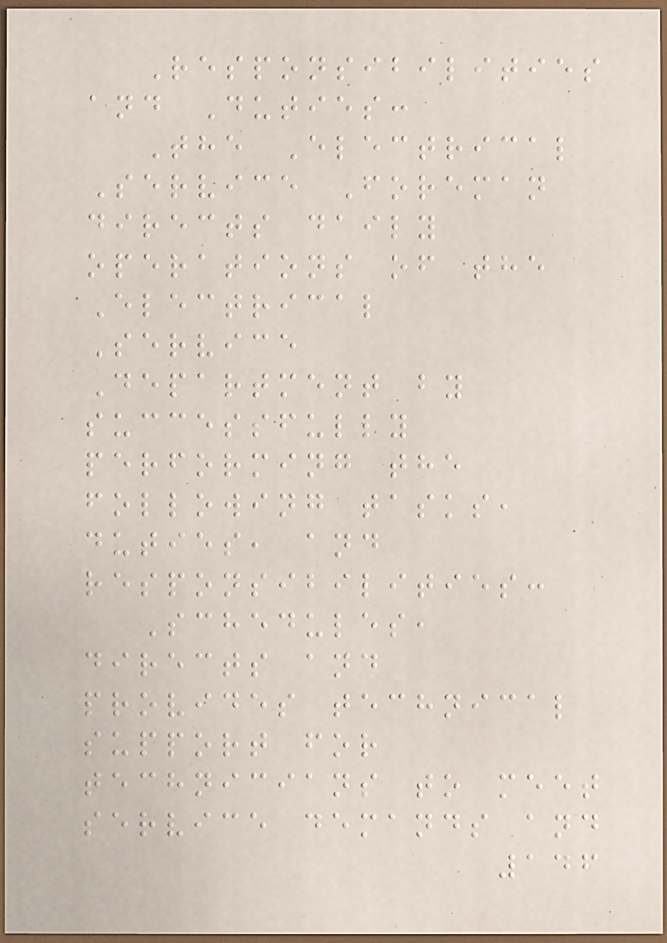Responsibilities
and Duties:
The Electrical
Service Foreman
directs daily
operations of the
Electrical
Service
Department by
successfully
performing the
following tasks,
duties, and
responsibilities:
Schedules,
directs and
provides technical
support for
technicians to meet
service demands and
146
